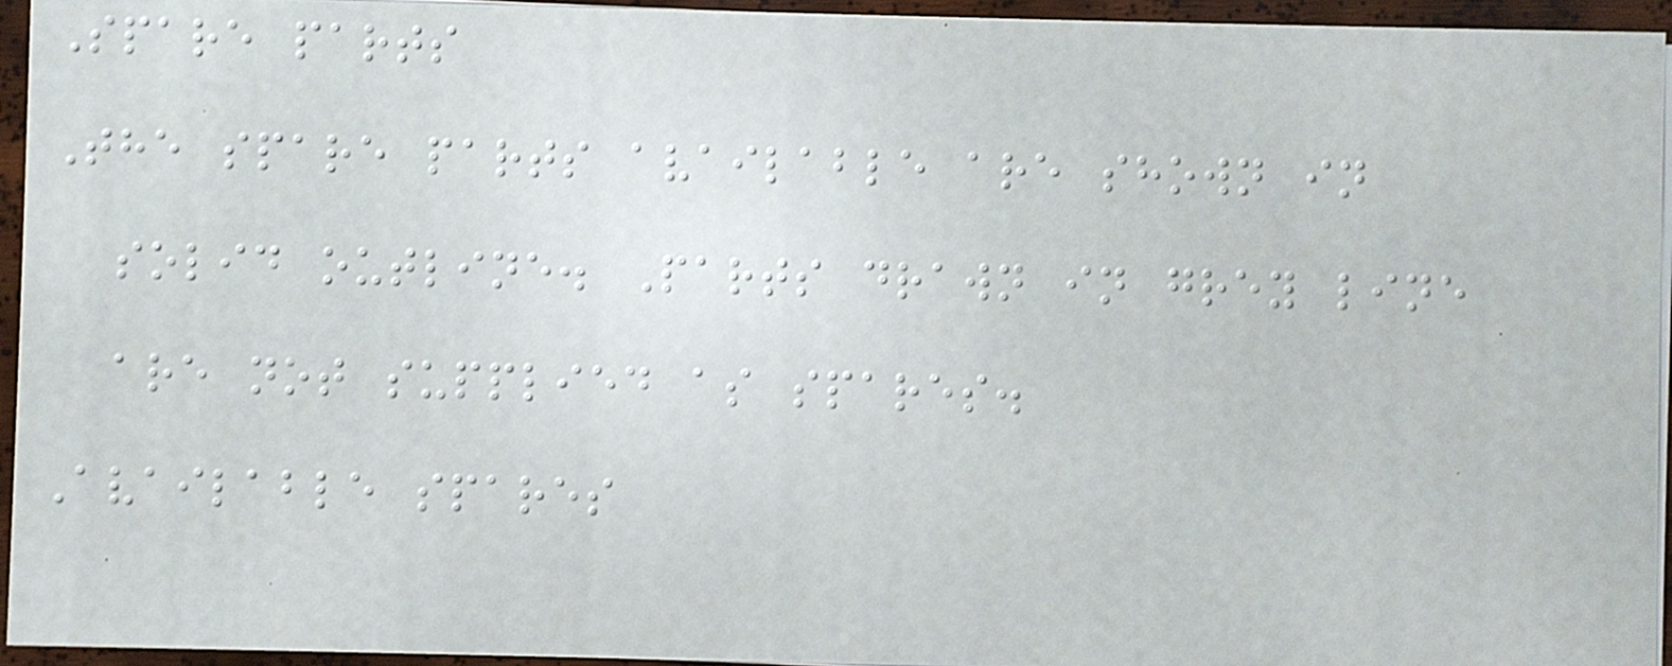Spare parts
The spare parts available are shown in
solid outline. Parts drawn in grey line
are not supplied as spares.
Available spares
